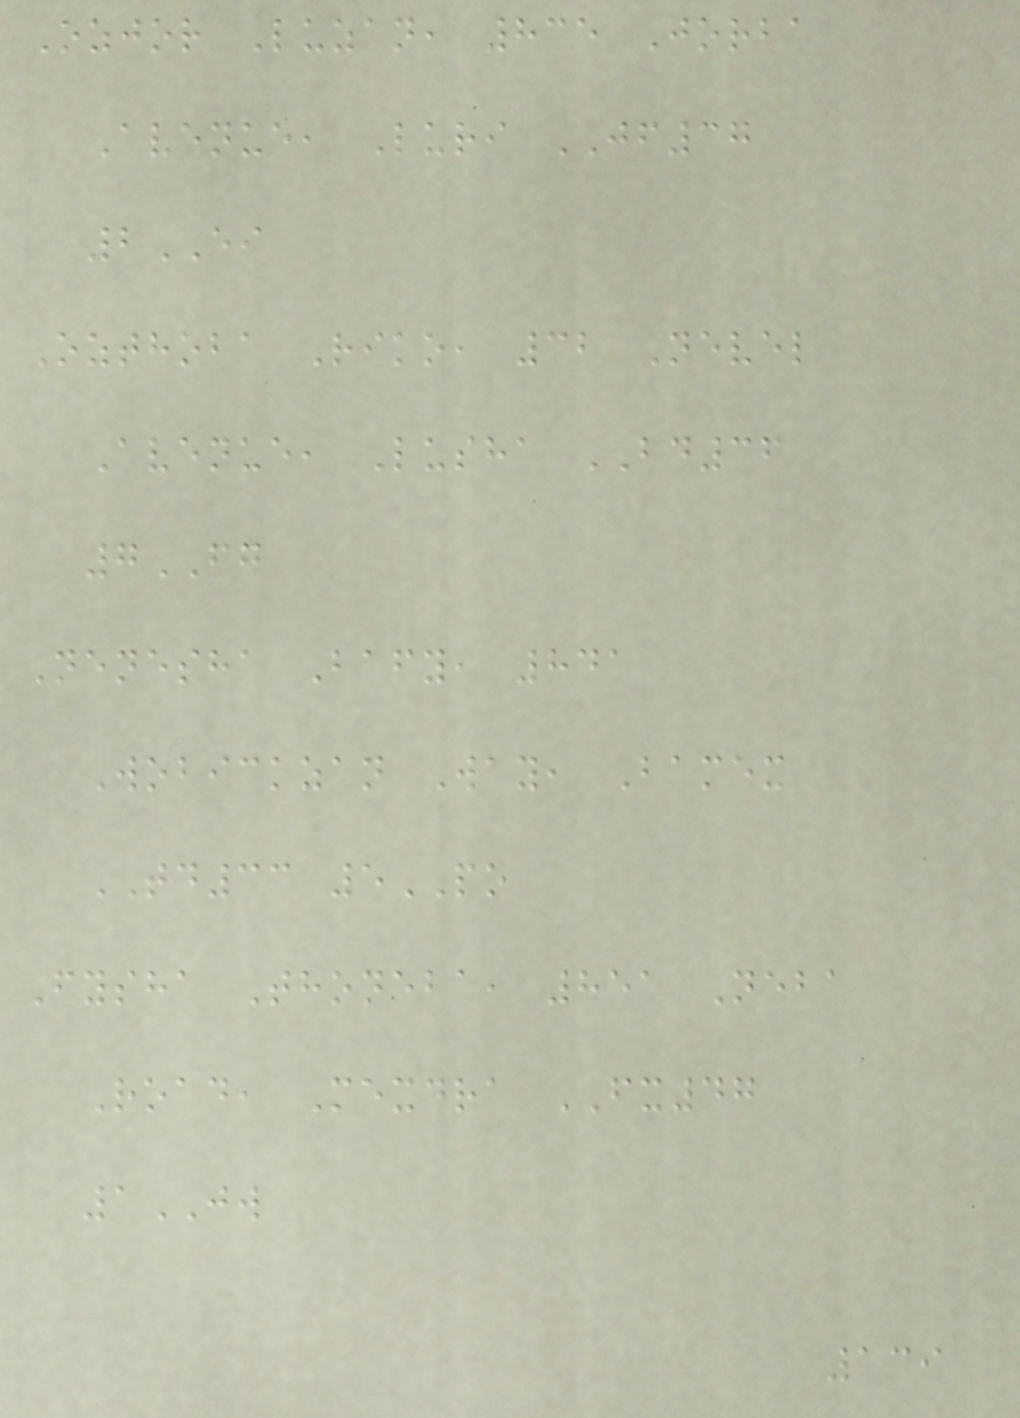Ozjor Luzan, 835 Jorba
Avenue, Luri JF37
2EI
Ozthoba Riko, 32 Nevel
Avenue, Lusha BD36
7FG
Nenesha Bafy, 841
Wobickzan Way, Bamex
TD33 5PO
Fysha Thoneba, 851 Neba
Road, Mexdra FX47
1JW
139
